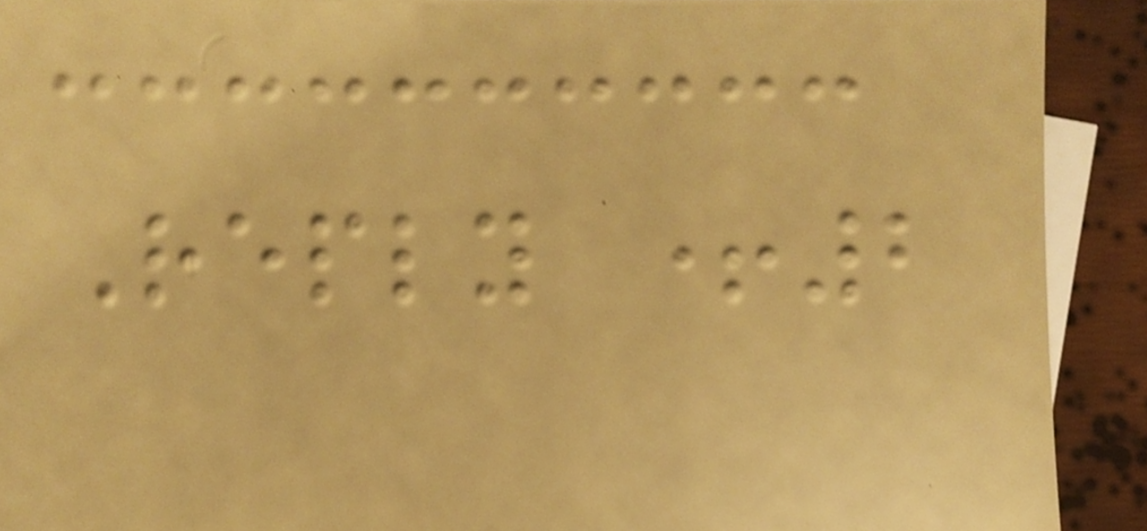Reply +2
